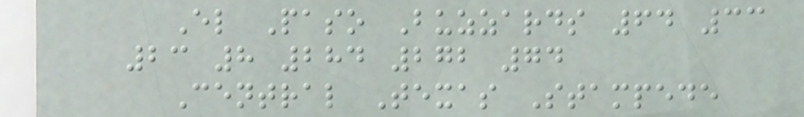El Paso Buzzards 64 33
23 8 284 272 74
Central Texas Stampede
